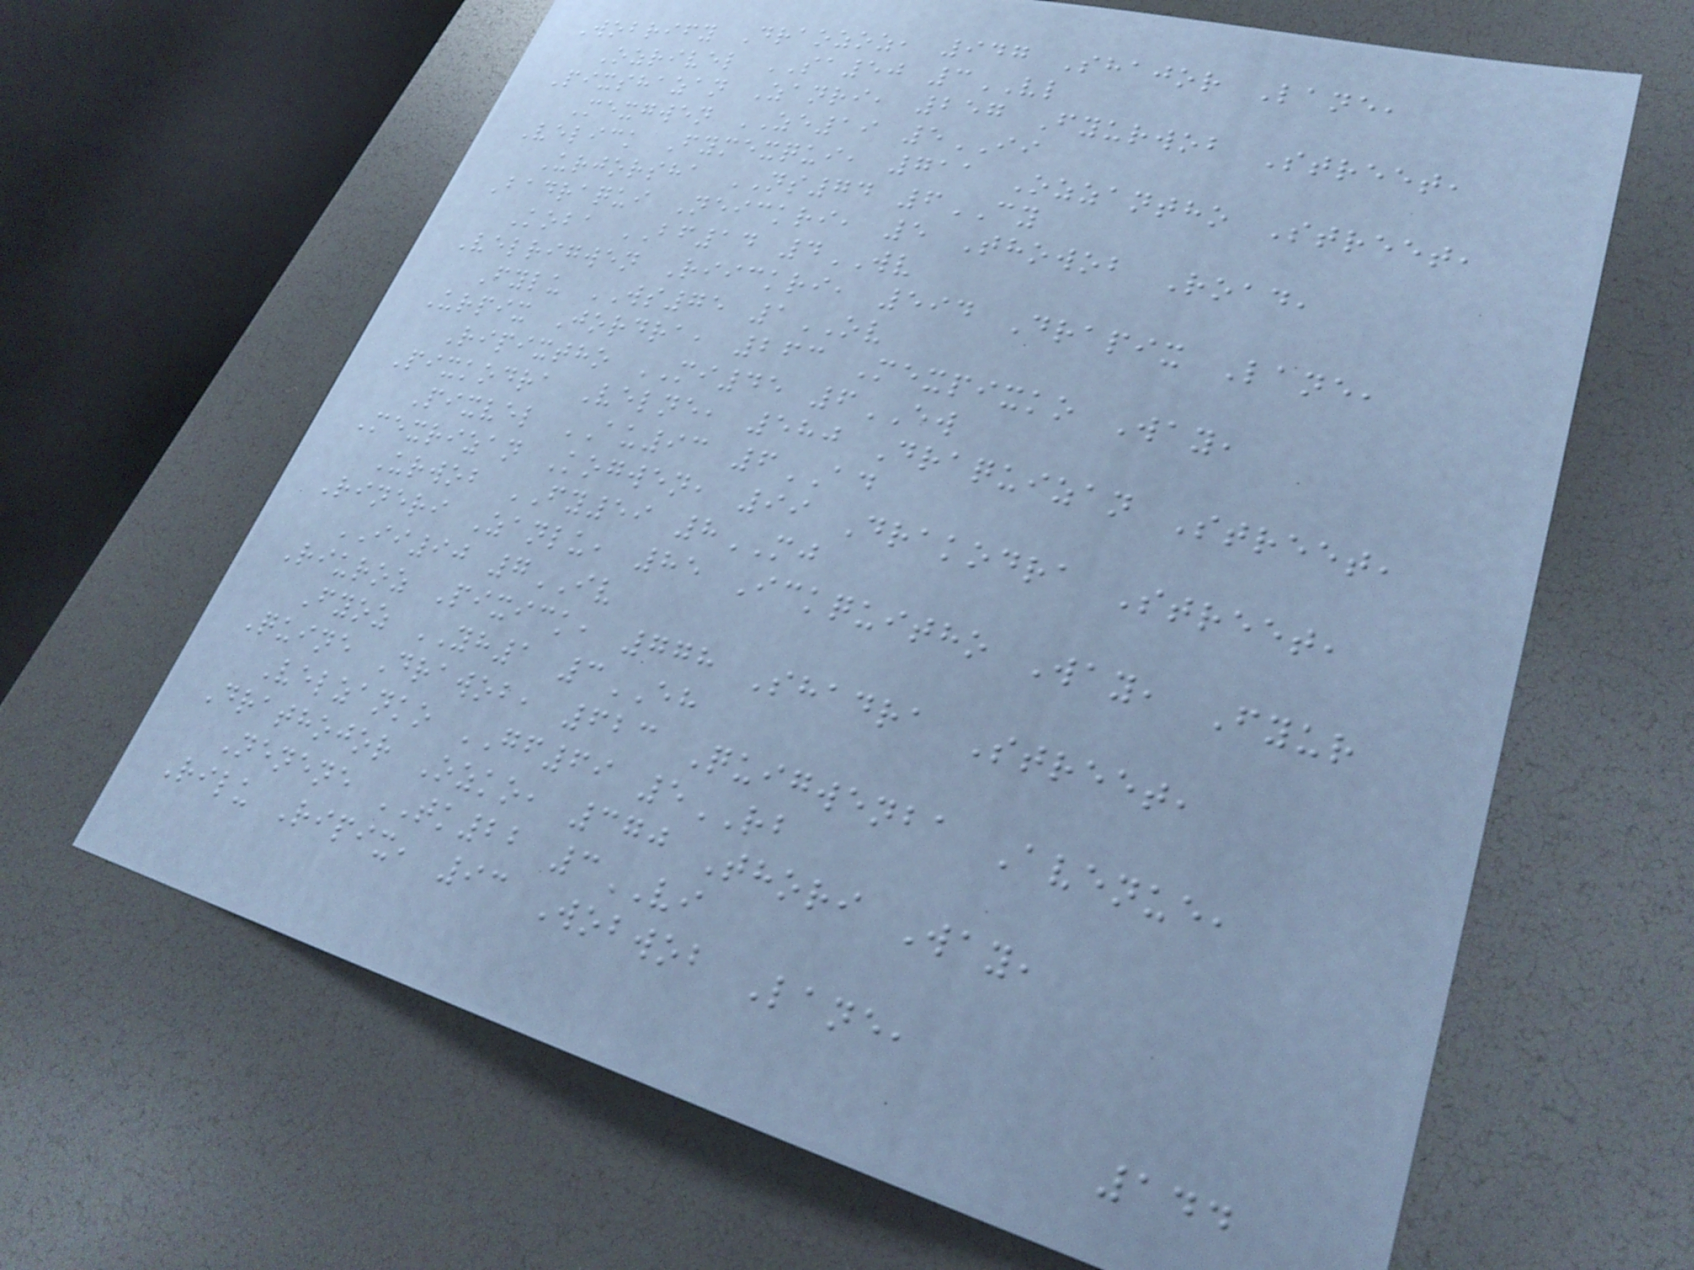Wobrify Draozoz, 947 Shajor Lane,
Ozrivel SA50 3VL
Pixshazan Zanri, 257 Fyurwob Street,
Mexgwen ZE19 5II
Velick Fymexqui, 711 Ozzantho Street,
Urjorsha NS74 6CY
Badraqui Neickri, 5 Thowob Road,
Koba BF14 4WV
Velrigwen Riickri, 594 Drapix Lane,
Fylu WS75 1OV
Urpix Jordra, 263 Mexpixko Way,
Ripixtho MI45 6EW
Pixkodra Velne, 580 Draquizan Street,
Pixvel AU93 6AD
Mexrizan Kogwen, 99 Drakodra Street,
Urwob FY59 8MJ
Rineri Zanlu, 85 Ickquitho Way, Fyur
II90 7IV
Riuroz Pixick, 778 Shadra Street,
Fyoz YH1 3EH
Quine Drawob, 623 Quigwenba Avenue,
Velzanko GF69 5RB
Drathojor Ozko, 370 Thori Way,
Nenene TK22 3VI
Rilu Ripix, 93 Wobwob Lane,
144
